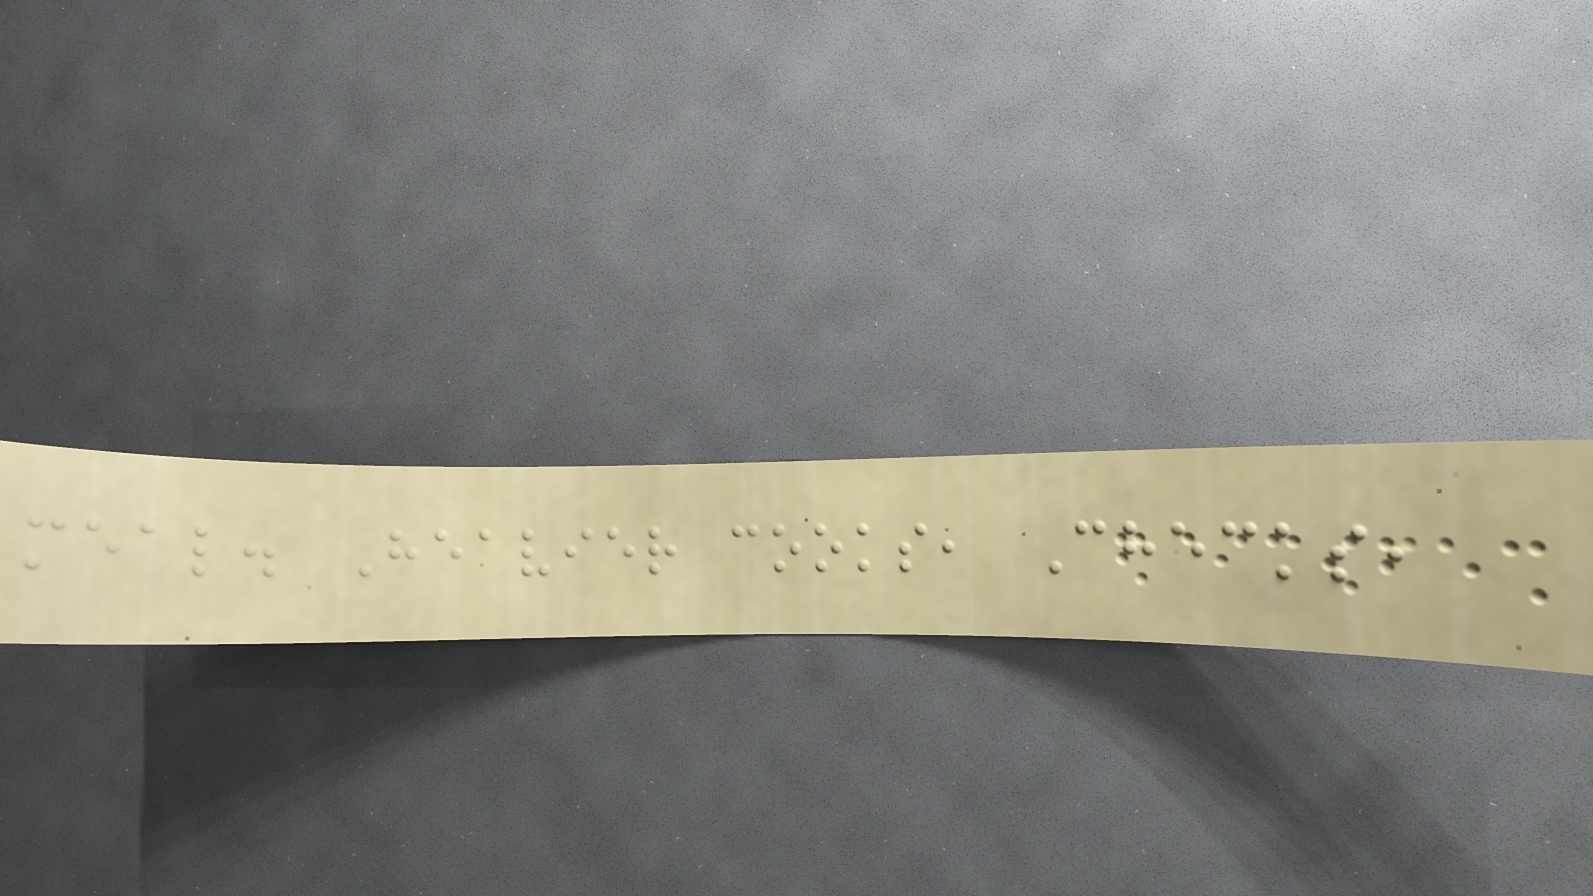meal. Heavier cooks, Checks,
